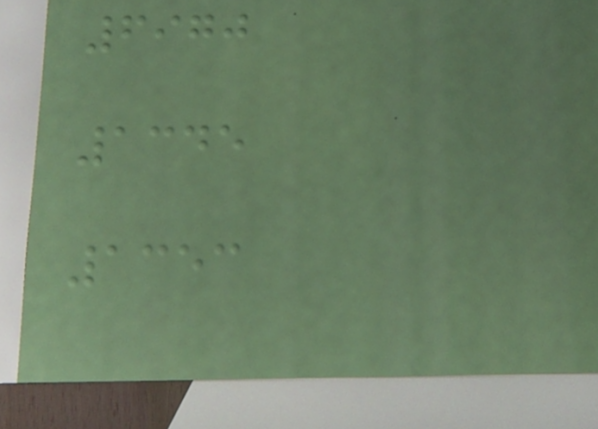6970
1345
1353
